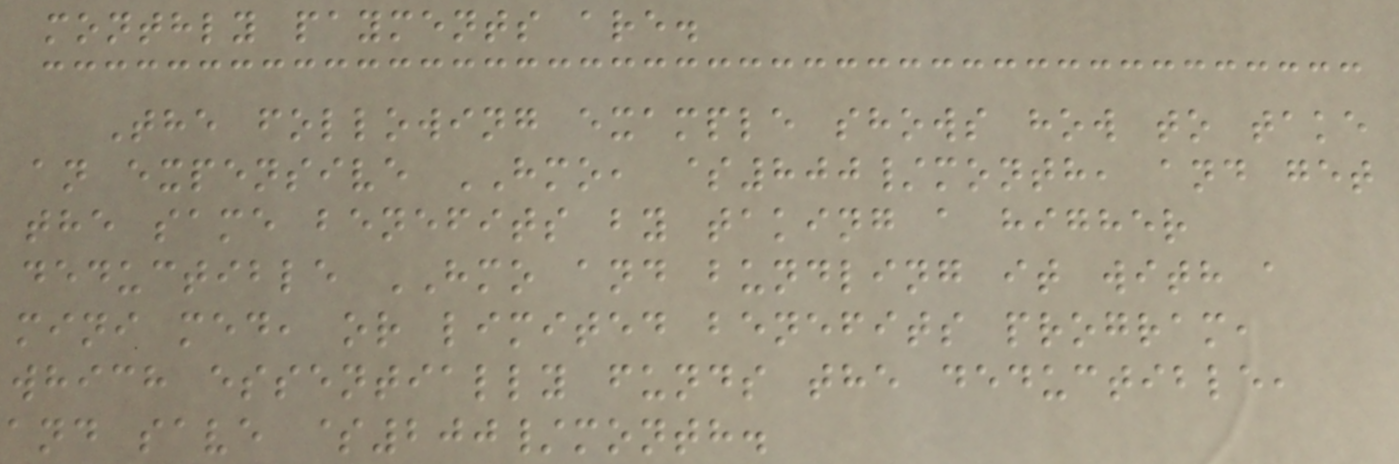monthly payments are.
The following example shows how to take
an expensive HMO, $800/month, and get
the same benefits by taking a higher
deductible HMO and bundling it with a
mini med, or limited benefits program,
which essentially funds the deductible,
and save $200/month.
